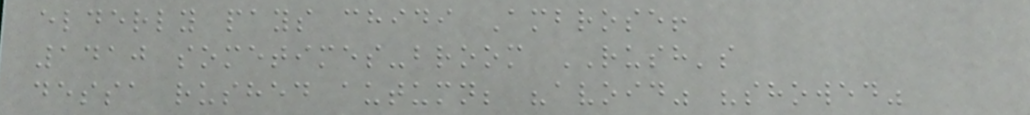elderly pays chidi Ambrose!
1410 sometimes-broom RUSH's
dessa rushed autumn; "avoid" "showed"
